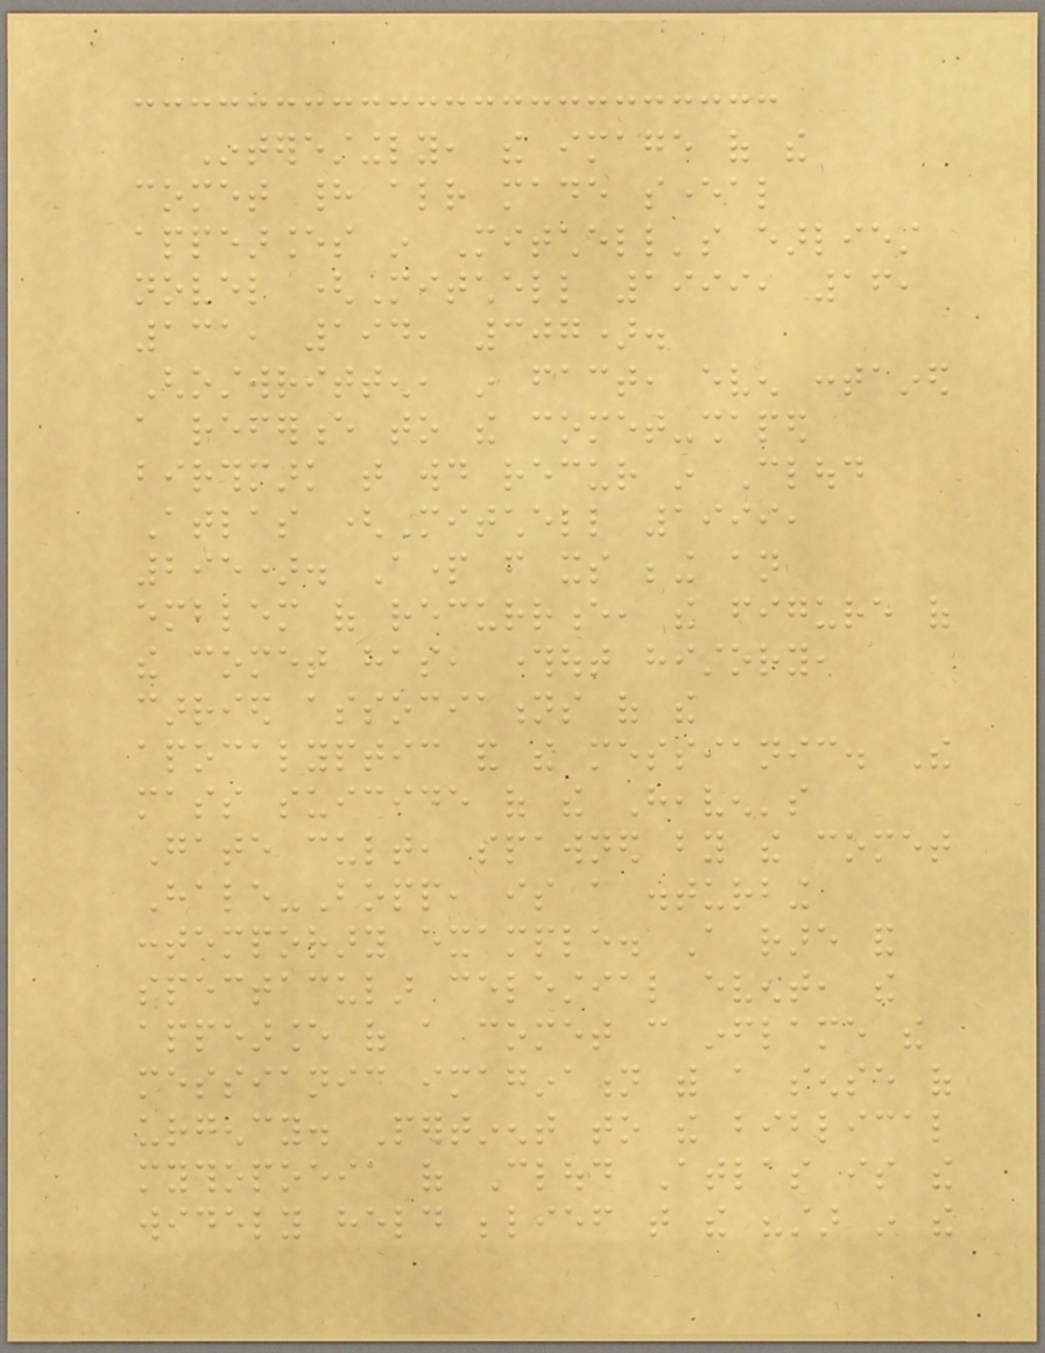Interestingly, the image of the
comet had already made several
appearances in Mitchell's earliest
novel (Mitchell 1999, 16,
131, 194, 307).
Ghostwritten, in fact, even contained
a reference to the comet-shaped
birthmark that would recur in Cloud
Atlas (Mitchell 1999,
295). Apart from its being an
emblem of recurrence, the figure of
the comet has, throughout history,
carried associations of the
apocalyptic and the messianic. The
mass suicide of the Heaven's
Gate cult, spawned by the comet
Hale-Bopp, is a disturbing
contemporary example. A rare and
spectacular celestial event, the
appearance of a comet can inflame the
messianic imagination with a sense of
urgency. Pertinent to the biblical
mythopoeia of Cloud Atlas is the
widely held belief that the "star in the
